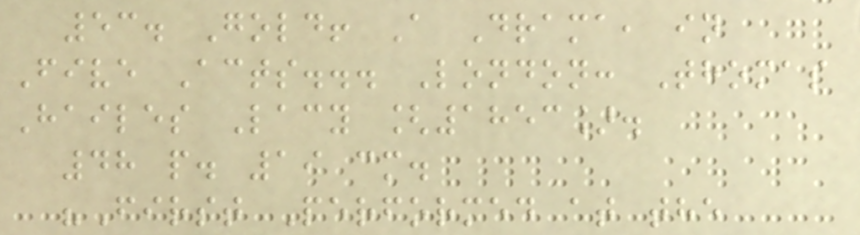53. Gold! A Drama, in
Five Acts... London: Thomas
Hailes Lacy [1853].
48 p. 19 cm.
"First Performed at the
